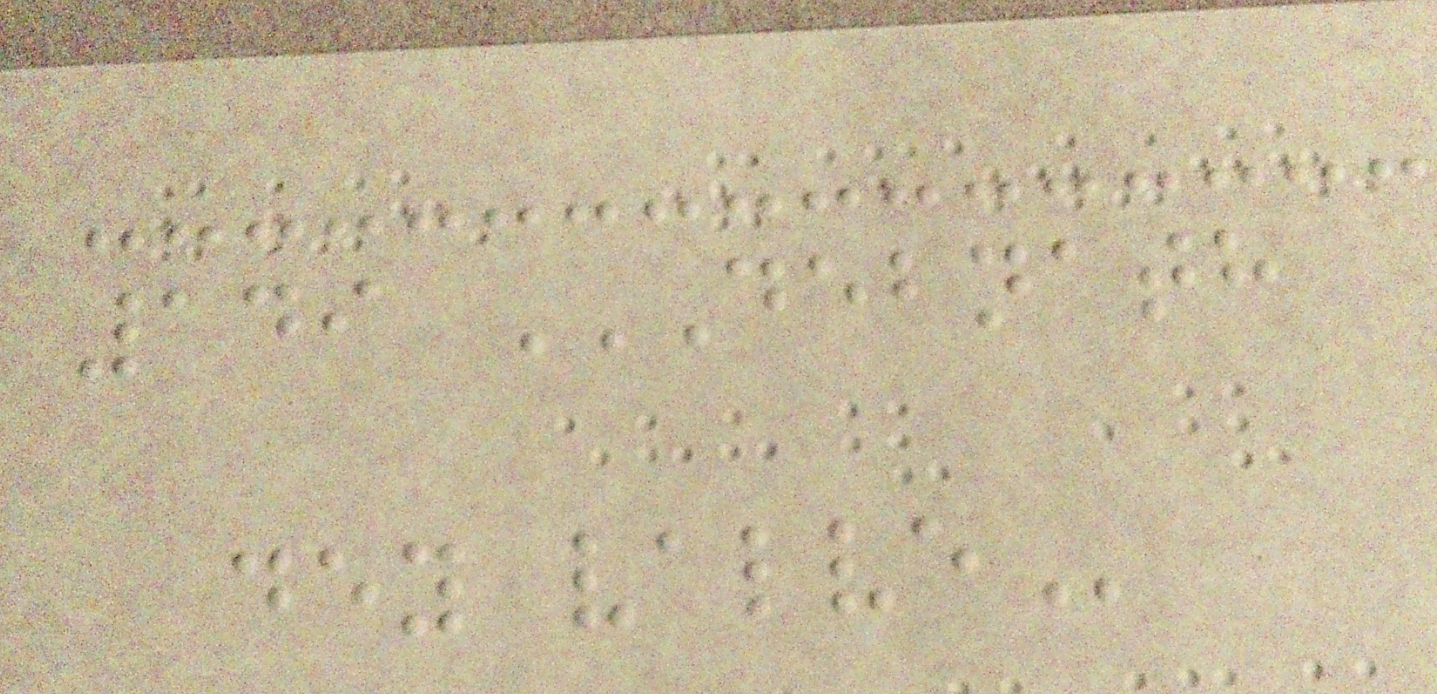149 DEBNATH
DEY VALVE
